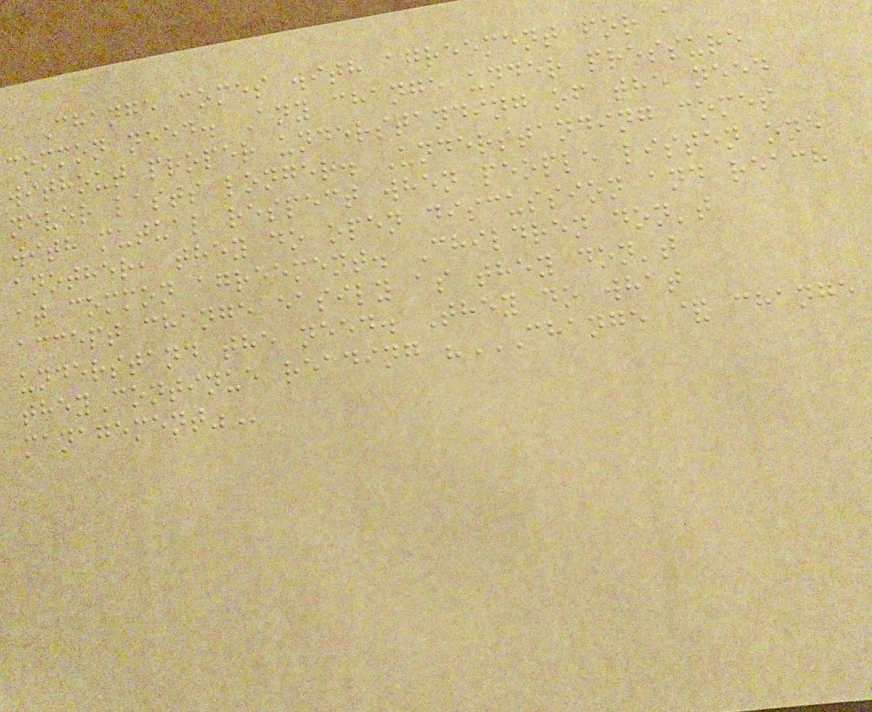Change comes with agreement for a
common need. Any change under pressure
without proper understanding of the need
never lasts longer. Understanding comes
with mutual respect when people listen one
another, they do open discussion and reach
at common agreement. Children don't
accept change easily as they don't
understand the need. They do what
theyContinue reading "CHANGE & CHANGE
MANAGEMENT"
